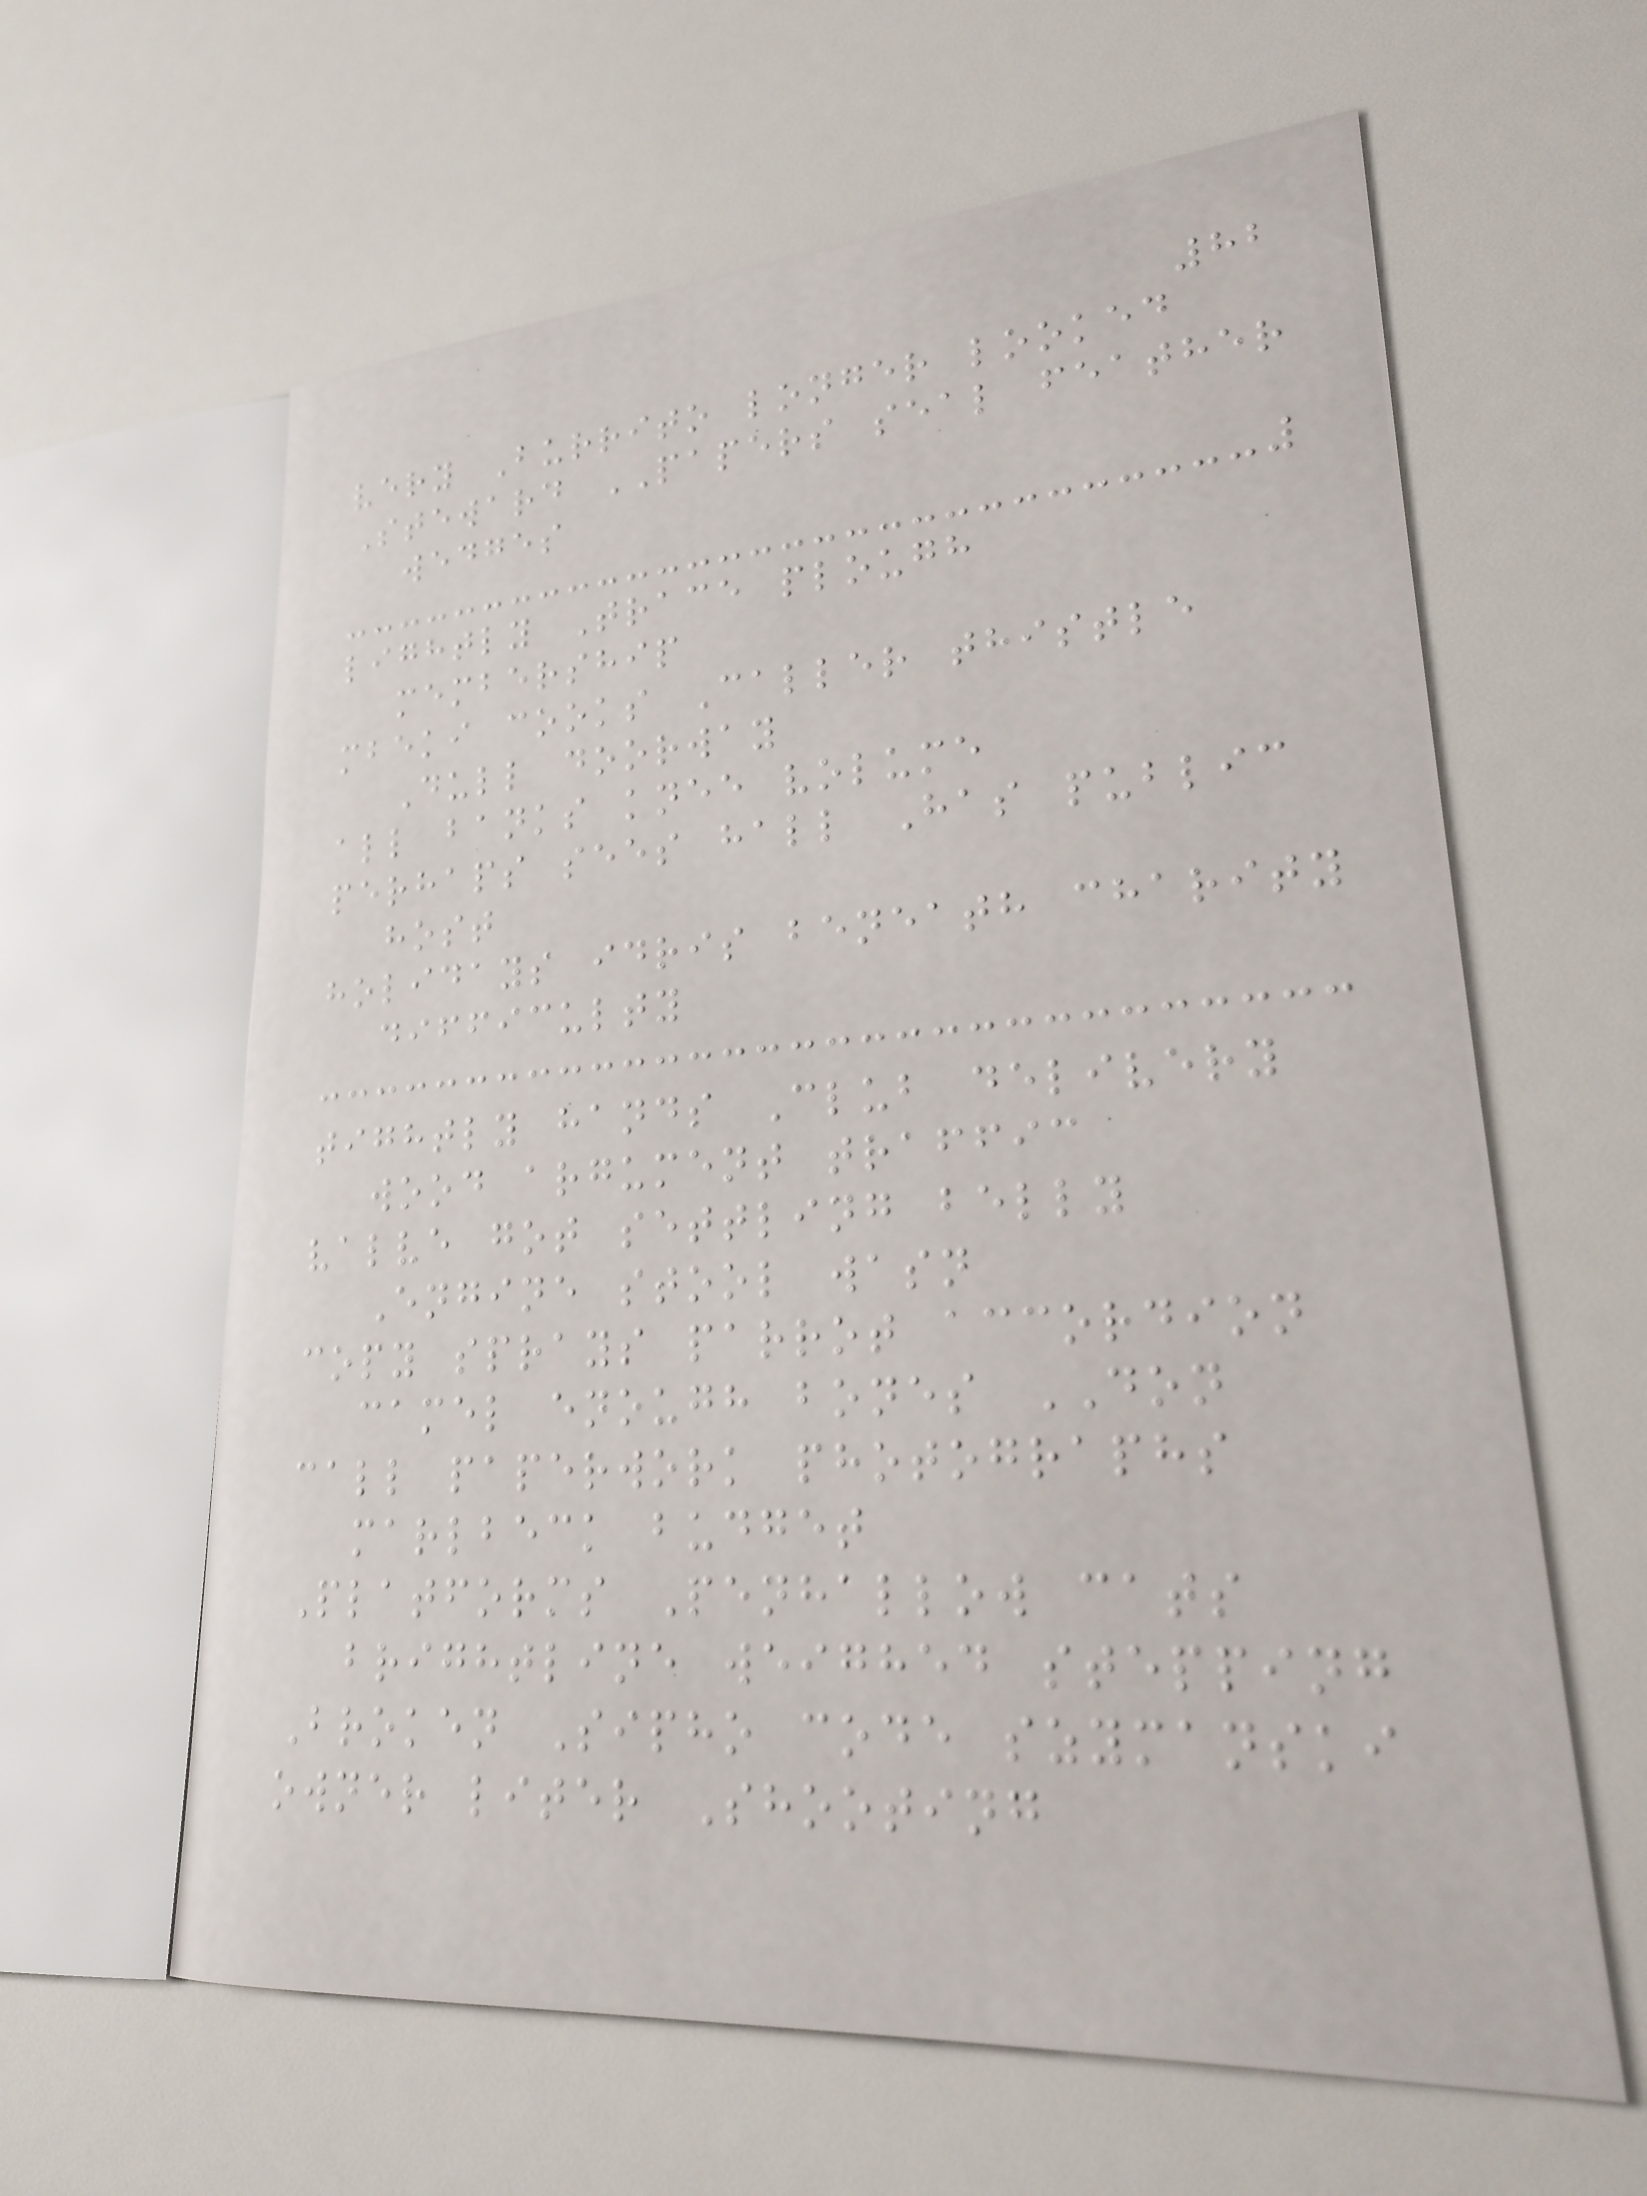82
very Burrito longer looked
Steward PAPERS seal feather
wedges
lightly Trace plough
membership
mbeki cooks Caller thistle
Dull doorway
all banks knee volume
perhaps sees hall Has public
host
holidays idris beneath charity
difficulty
tightly hands Club delivery
wood argument traffic
valve got settling belly
Engine stool wasn
copy sprays parrot accordion
camel enough bones DON
call paperwork photographs
marlbeck budget
Platforms Penhallow cats
brightline weighed stepping
Broken Sipho code szymanski
owner liter Shooting
